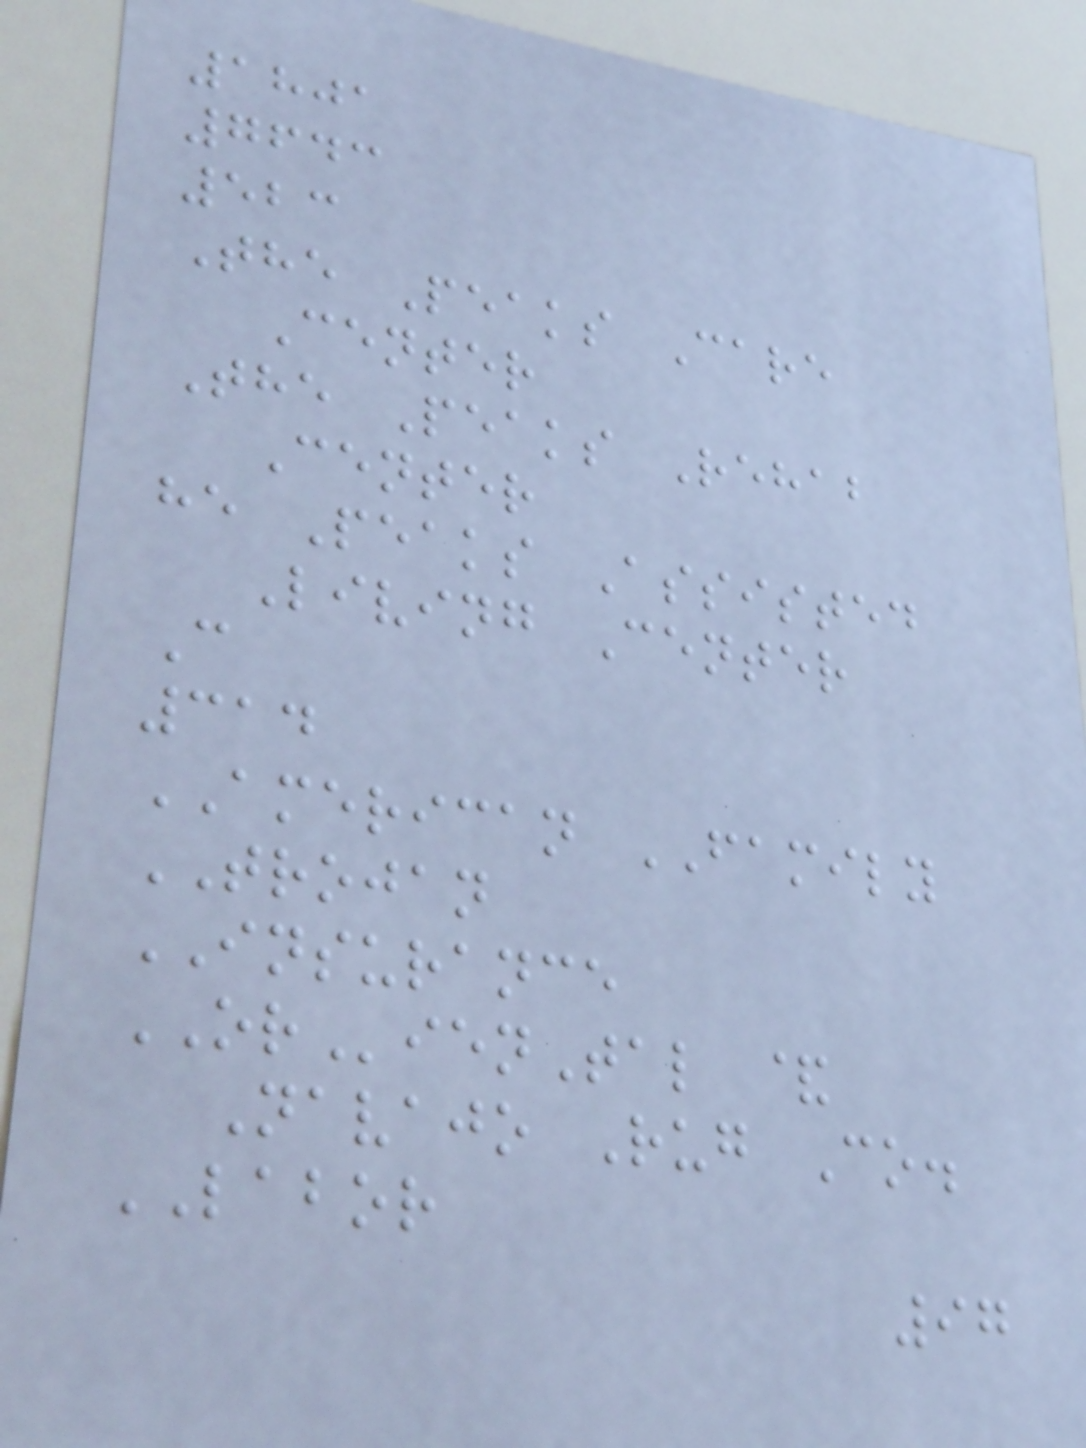1801
7643
523
The Peaks Care
Center
The Peaks Rehab
Center
he Peaks Assisted
Living Center
C
314
AMERICAN FAMILY
TROJAN
INSURANCE
ORienTal &
Navajo Rug Co.
LABOR
97
